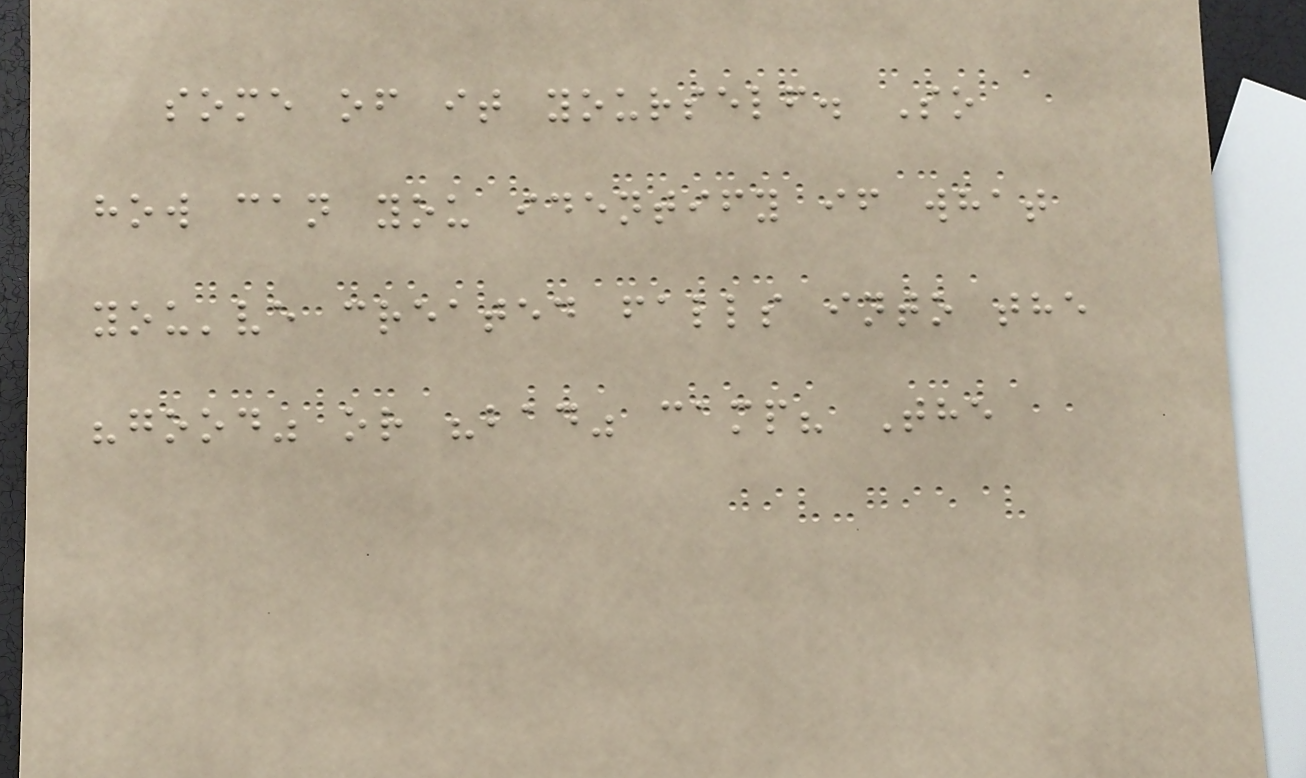some of it yourself. So
how can you identify if what
you've created falls into the
"good" or "bad" camp? The
